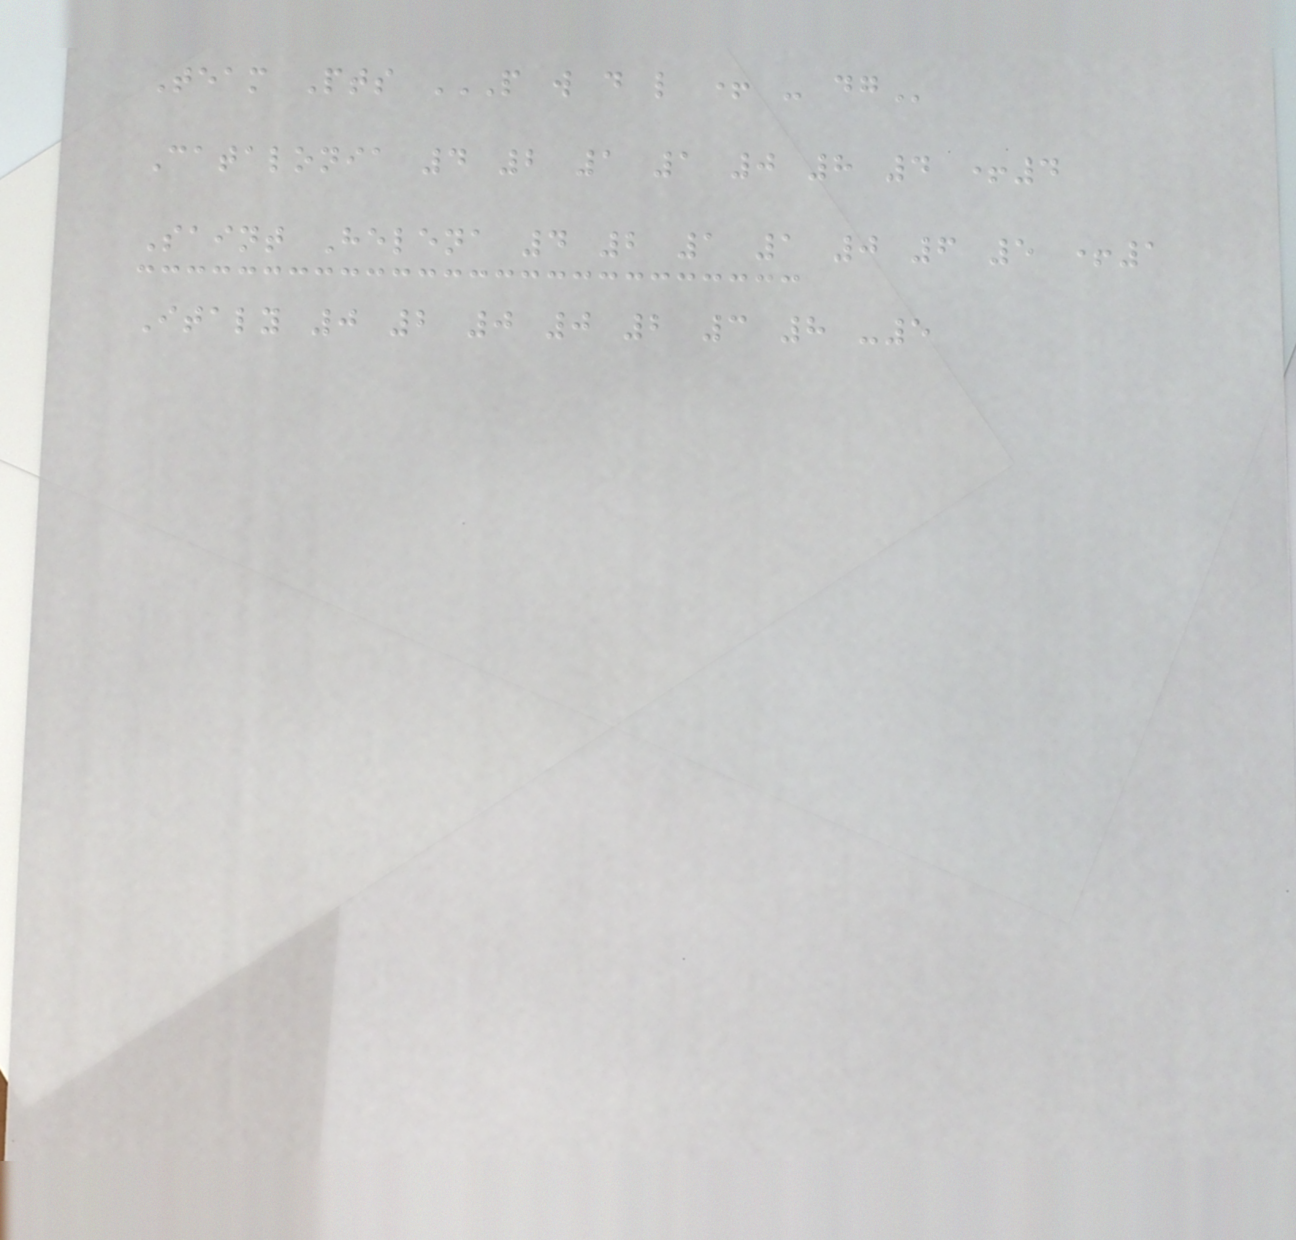Team Pts P W D L + - DG
Catalonia 4 2 1 1 0 8 4 +4
Saint Helena 4 2 1 1 0 6 5 +1
Italy 0 2 0 0 2 3 8 -5
